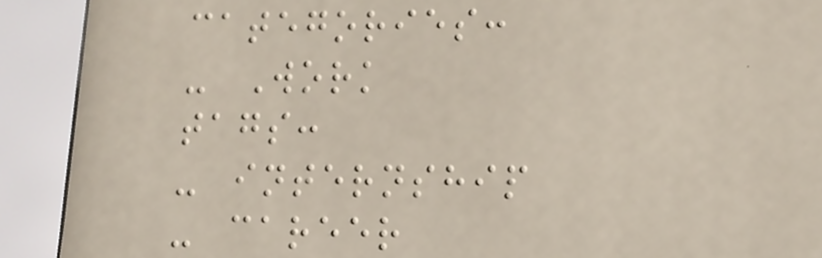categories:
- Work
tags:
- internship
- career
